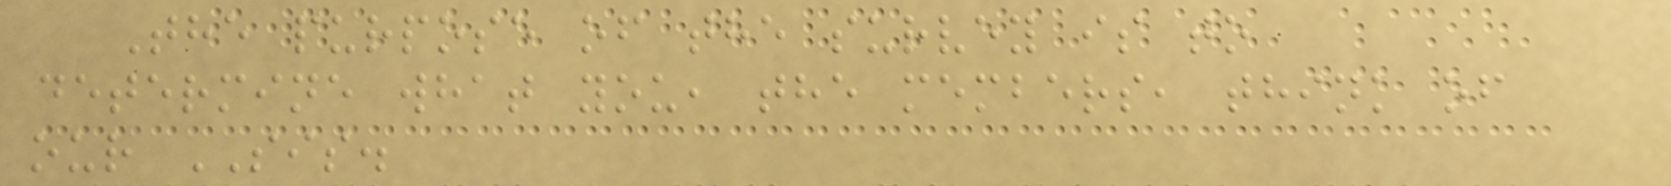The purpose of the survey is to
determine what you, the members, think of
our SIS.
